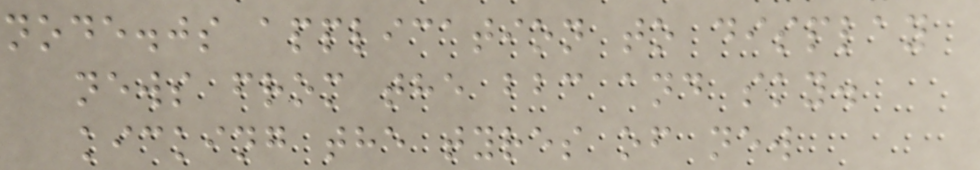node.js application to display
news from the bbc and sky.
kicking the tyres of new
